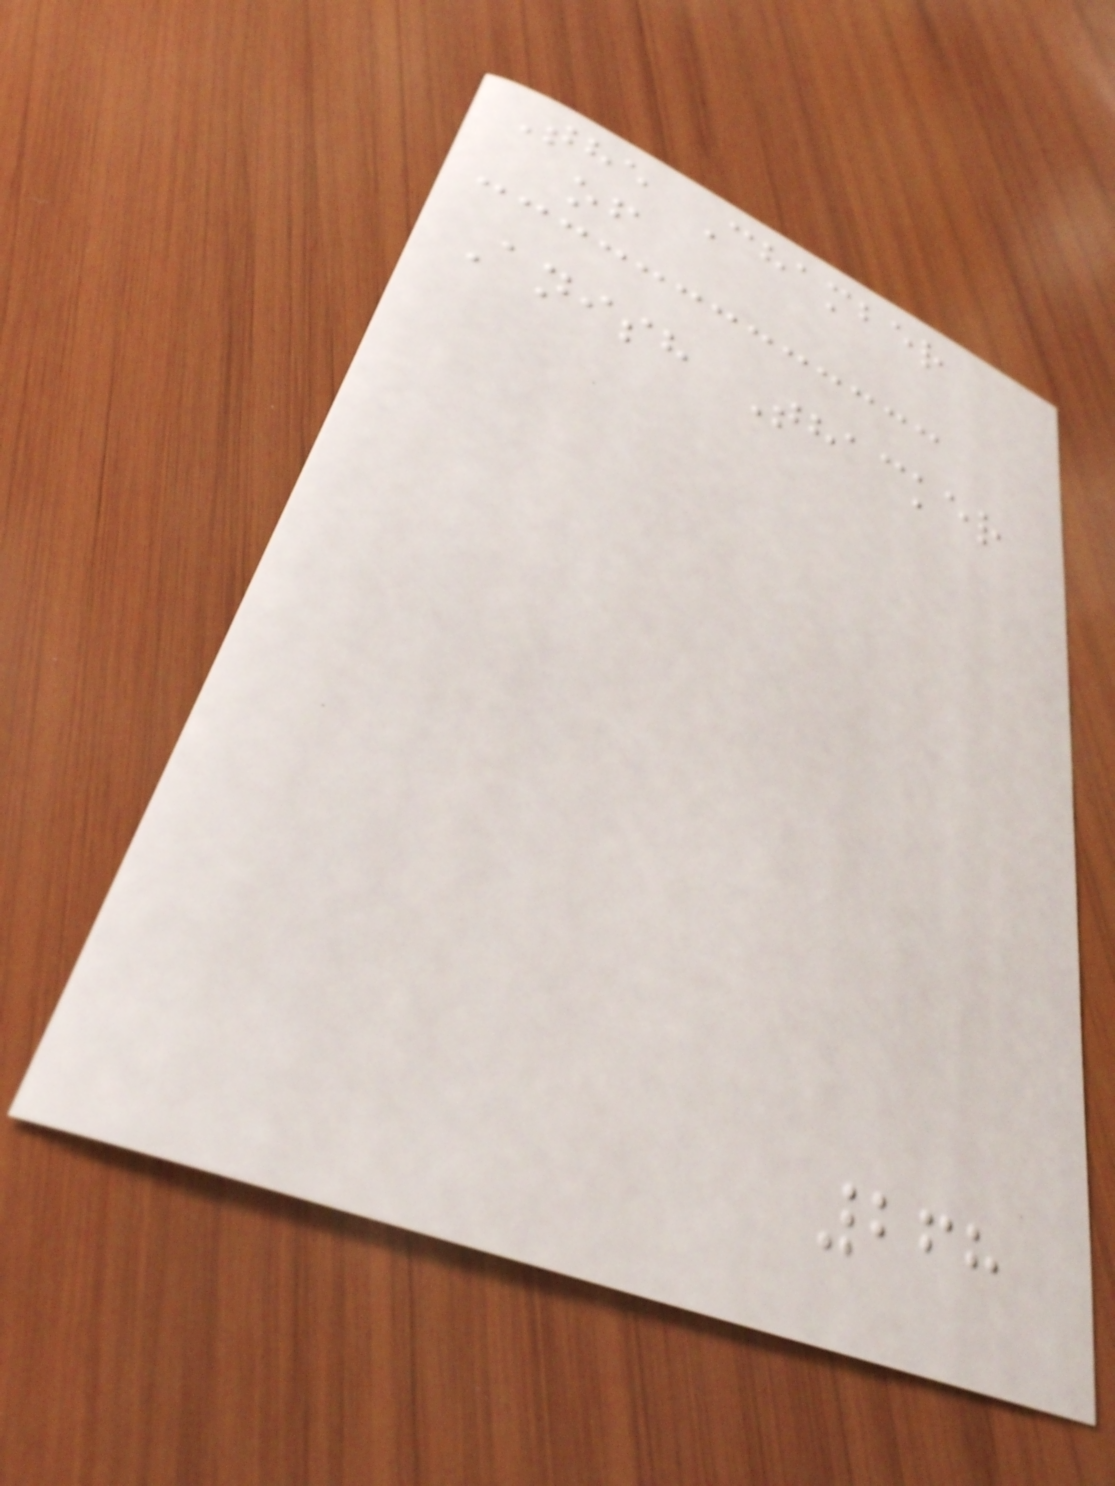The Chamber
of
Anish Thacker
268
